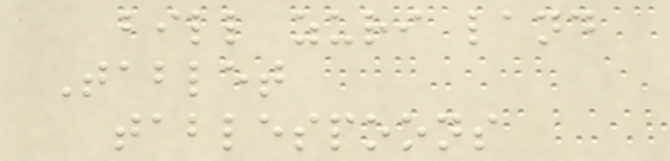bill zuri land
Tablet
tablespoons
